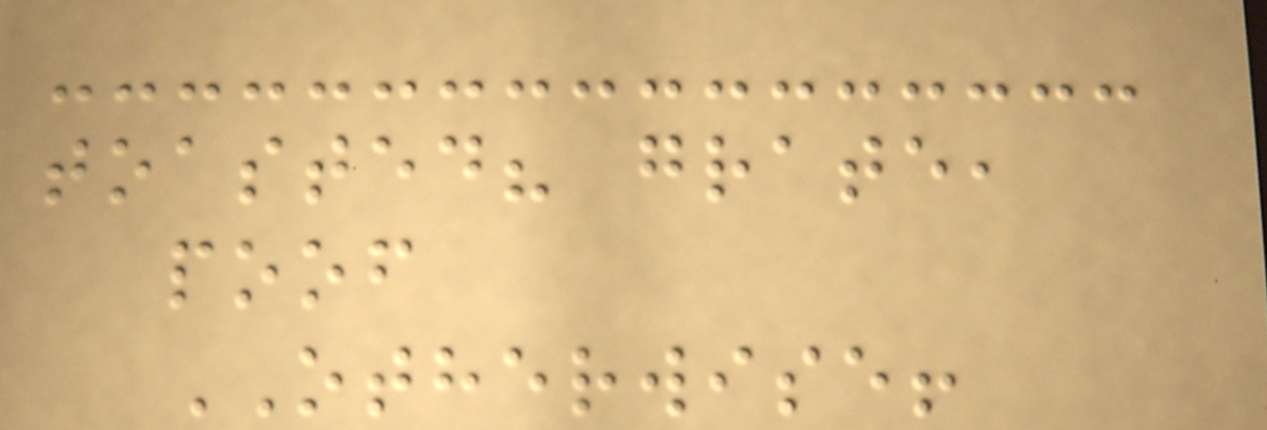toasted? grate,
poof
OTHERWISE!
